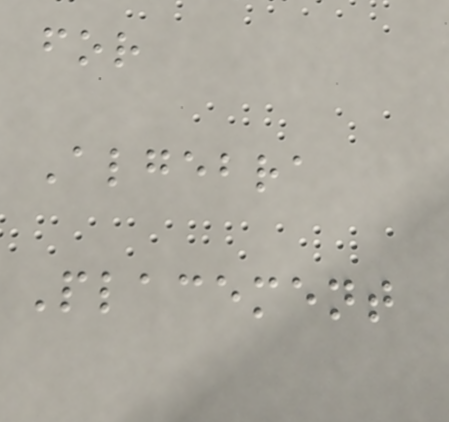for
Algebra
Placement
